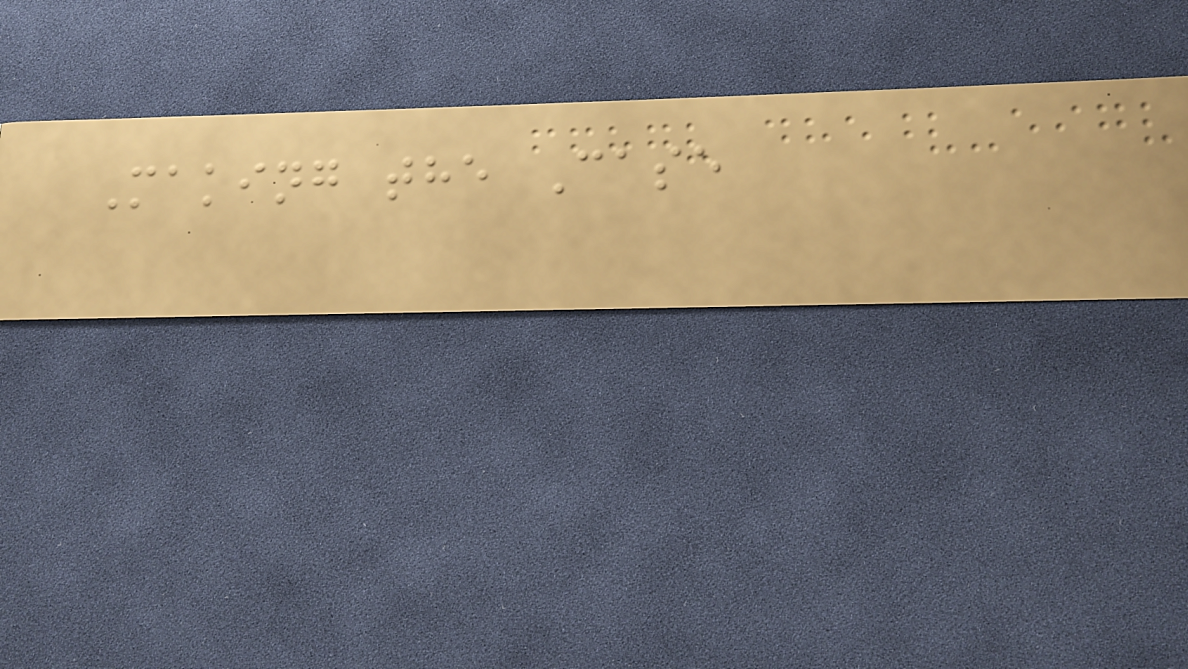Making the Case
